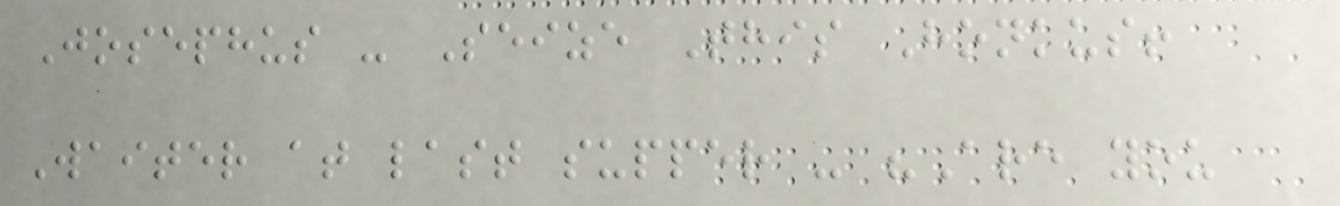Josephus - Seize This Honkus!
Waiter at last supper - "Are you
